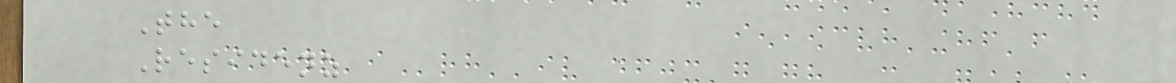The
Residenz
